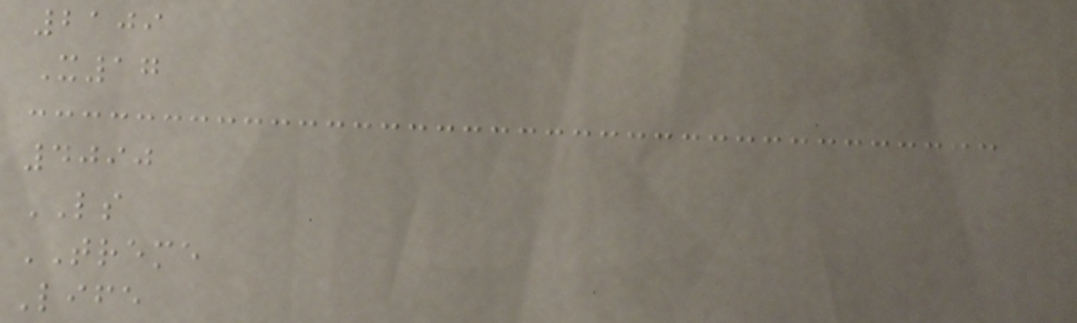2109
X17
4090
LS
TREME
Life
